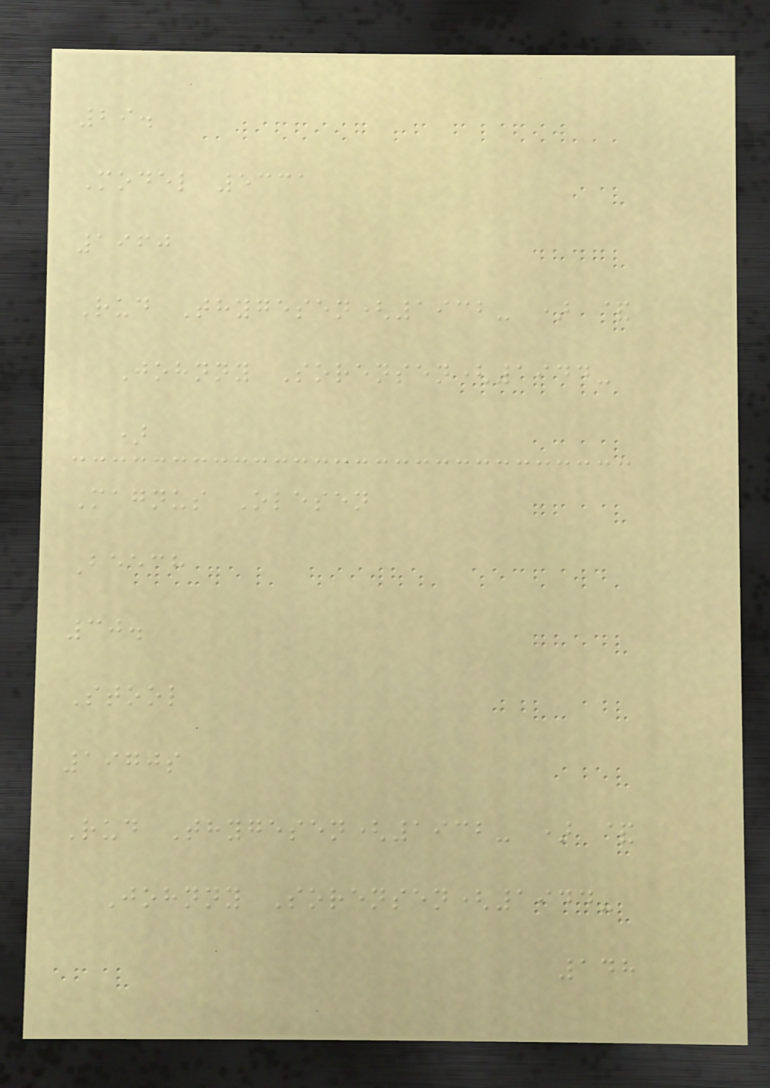29.
Model 5331
1960
Rud Thygesen(1932- ) &
Johnny Sorensen(1944-
)
Magnus Olesen
Beech
30.
Stool
1970s
Rud Thygesen(1932- ) &
Johnny Sorensen(1944-
148
